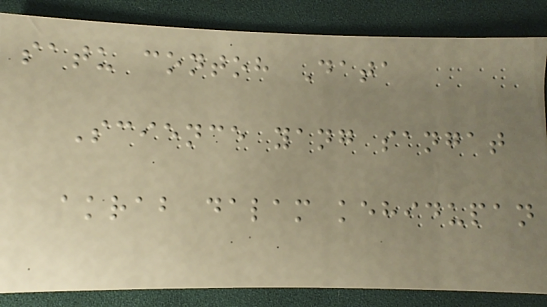satu contoh Data
Science yang sangat
akrab dalam kehidupan
